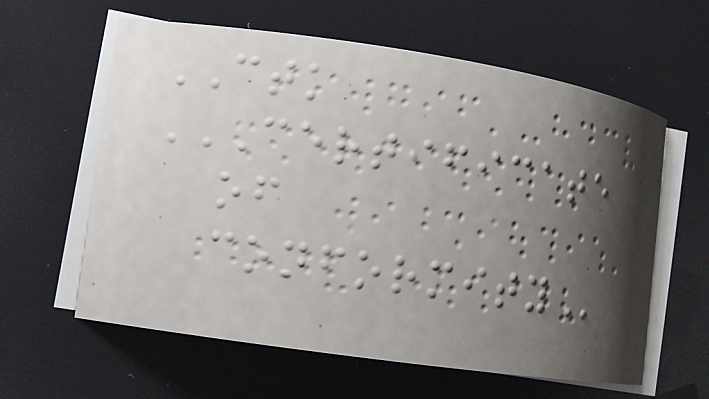CTK
CERTIFICATE
OF
CONFORMITY
